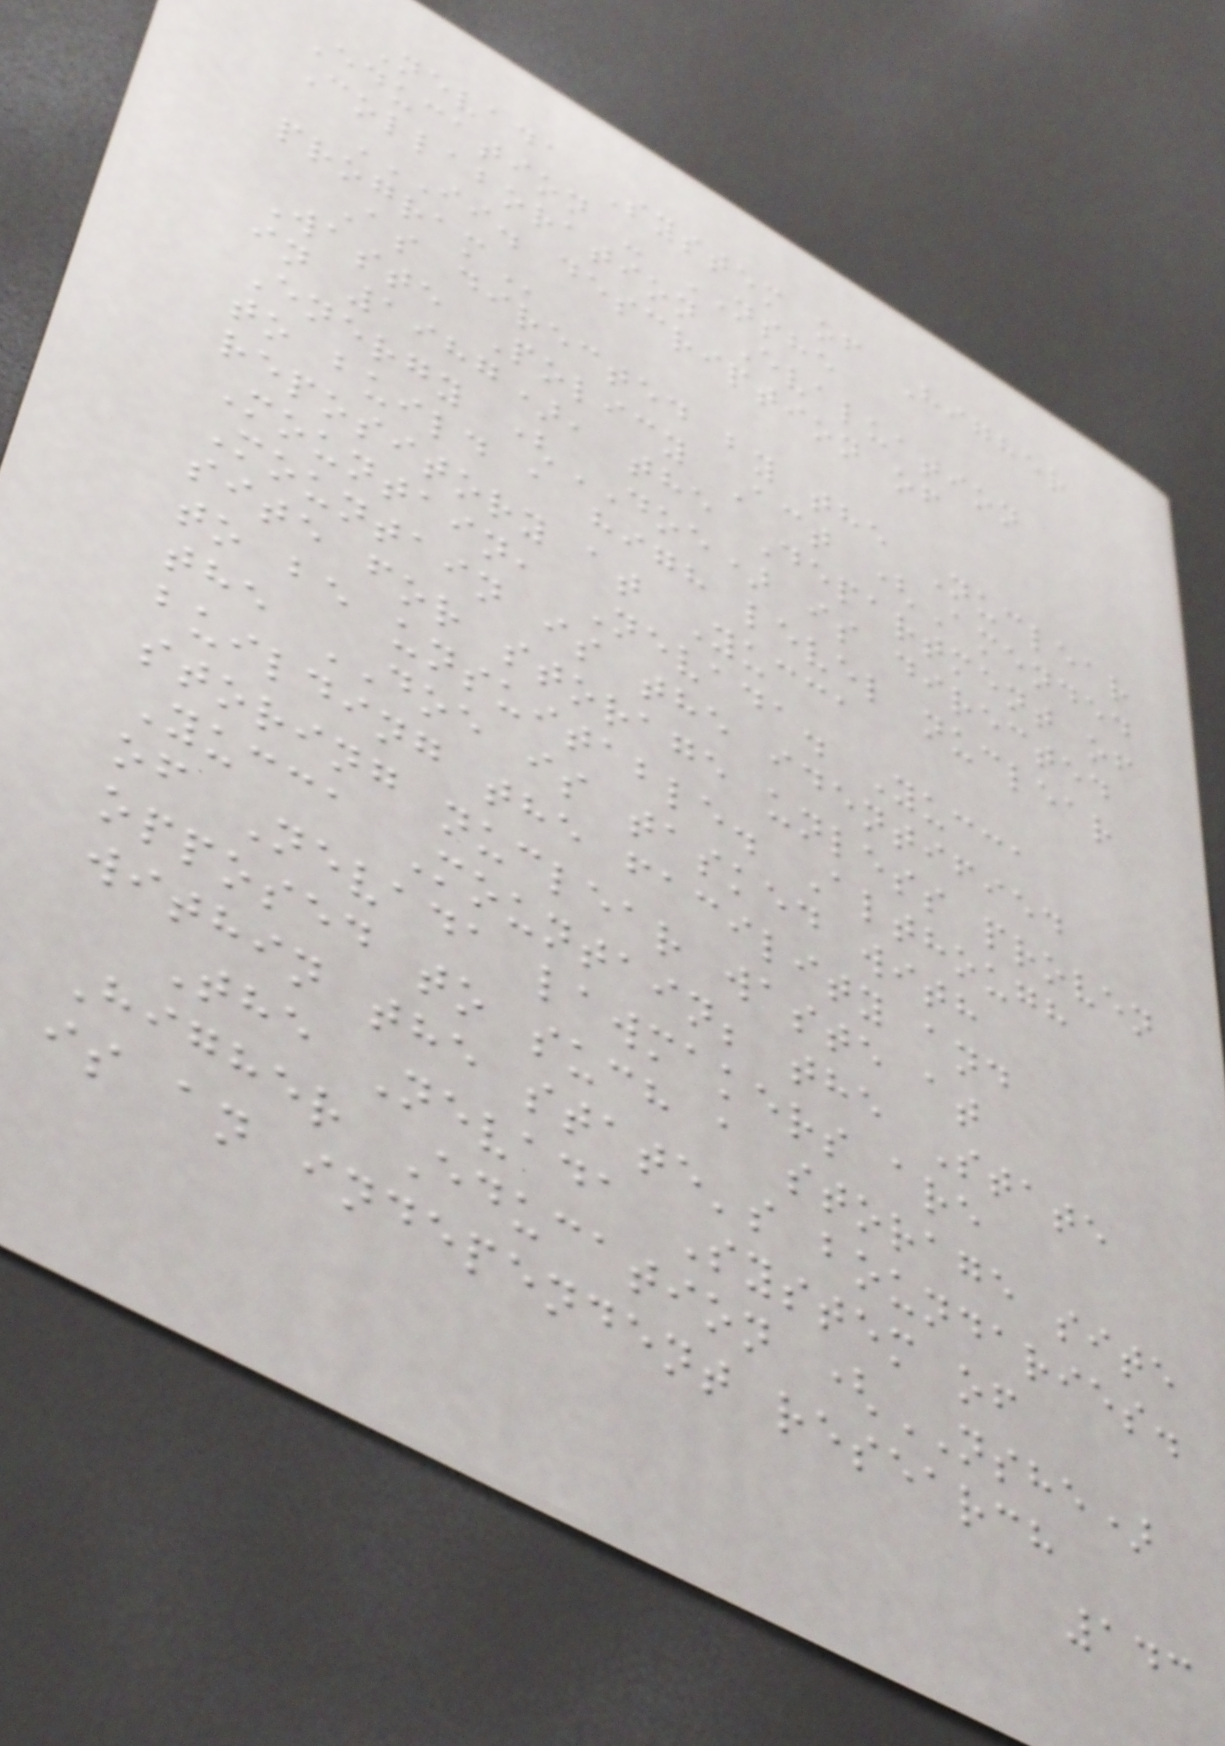Nevada System of Higher
Education - NSHE
Collaboration Evaluation
II. DESCRIPTION OF
PROGRAM
As directed by the Nuclear
Waste Policy Act (Amended
in 1987), the Department of
Energy (DOE) is directed
to build a high level nuclear
repository at Yucca
Mountain, Nevada. Yucca
Mountain is the identified
site for storage unless proven
to be unsuitable. Although
the DOE is tasked with
building the facility and
storing nuclear waste at
Yucca Mountain; the State
of Nevada lawmakers are
opposed to such a storage site
within the state's boundaries.
The Nevada System of
Higher Education (NSHE)
is an independent research
143
